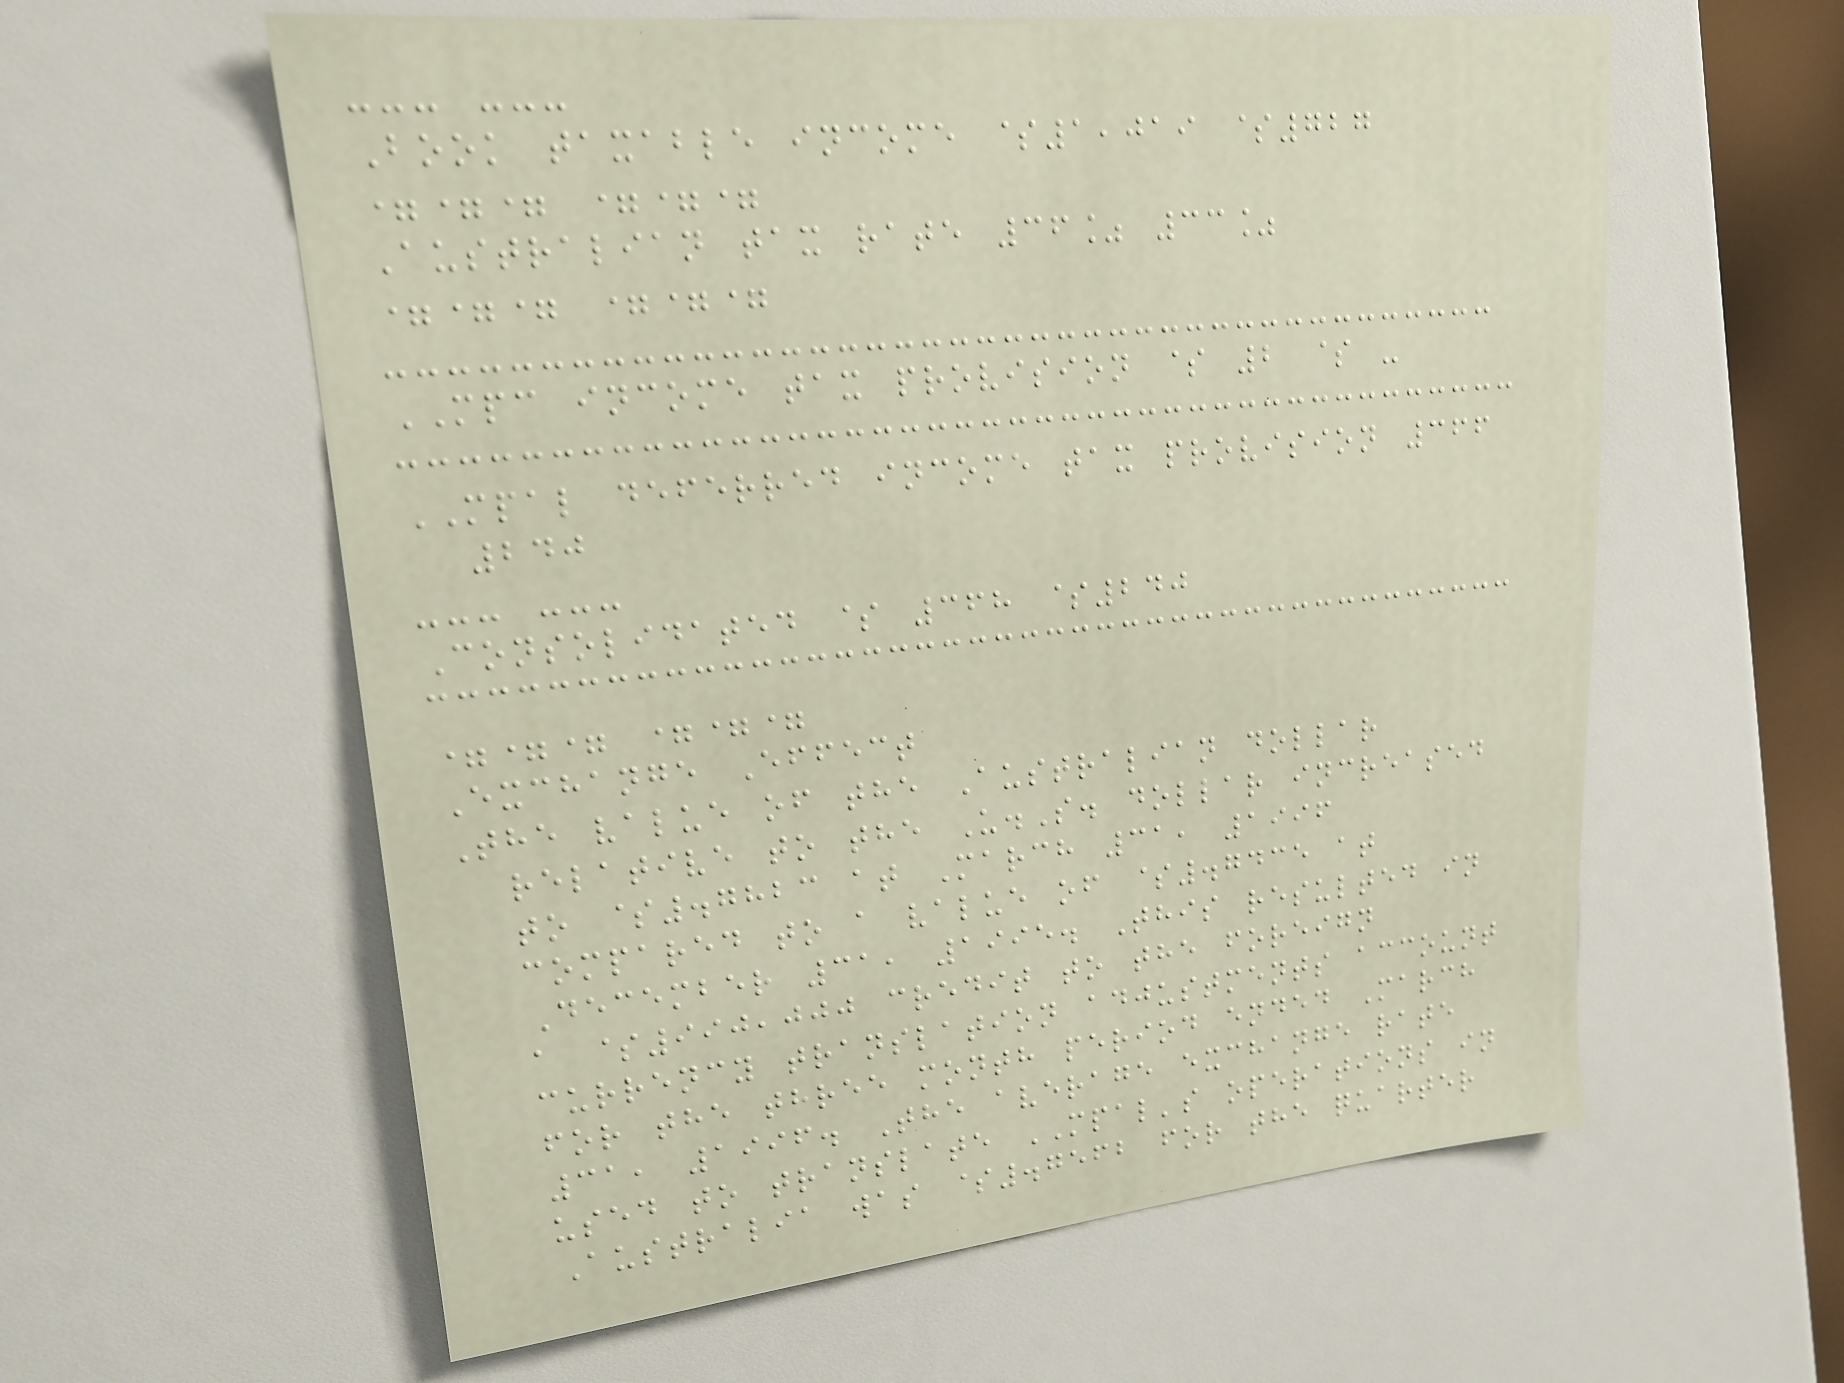--- ---
Book taxable income $1,019 $727
=== ===
Australian tax rate 36% 33%
=== ===
MPC income tax provision $ 2 $ -
MPAL deferred income tax provision 366
240
--- ---
Consolidated $ 368 $240
=== ===
Exchange Effect
The value of the Australian dollar
relative to the U.S. dollar increased
to $.7823 at March 31, 1996
compared to a value of $.7435 at
December 31, 1995. This resulted in
a $990,000 credit to the foreign
currency translation adjustments account
for the three month period ended March
31, 1996. The average exchange rate
used to translate MPAL's operations in
Australia was $.7562 for the quarter
